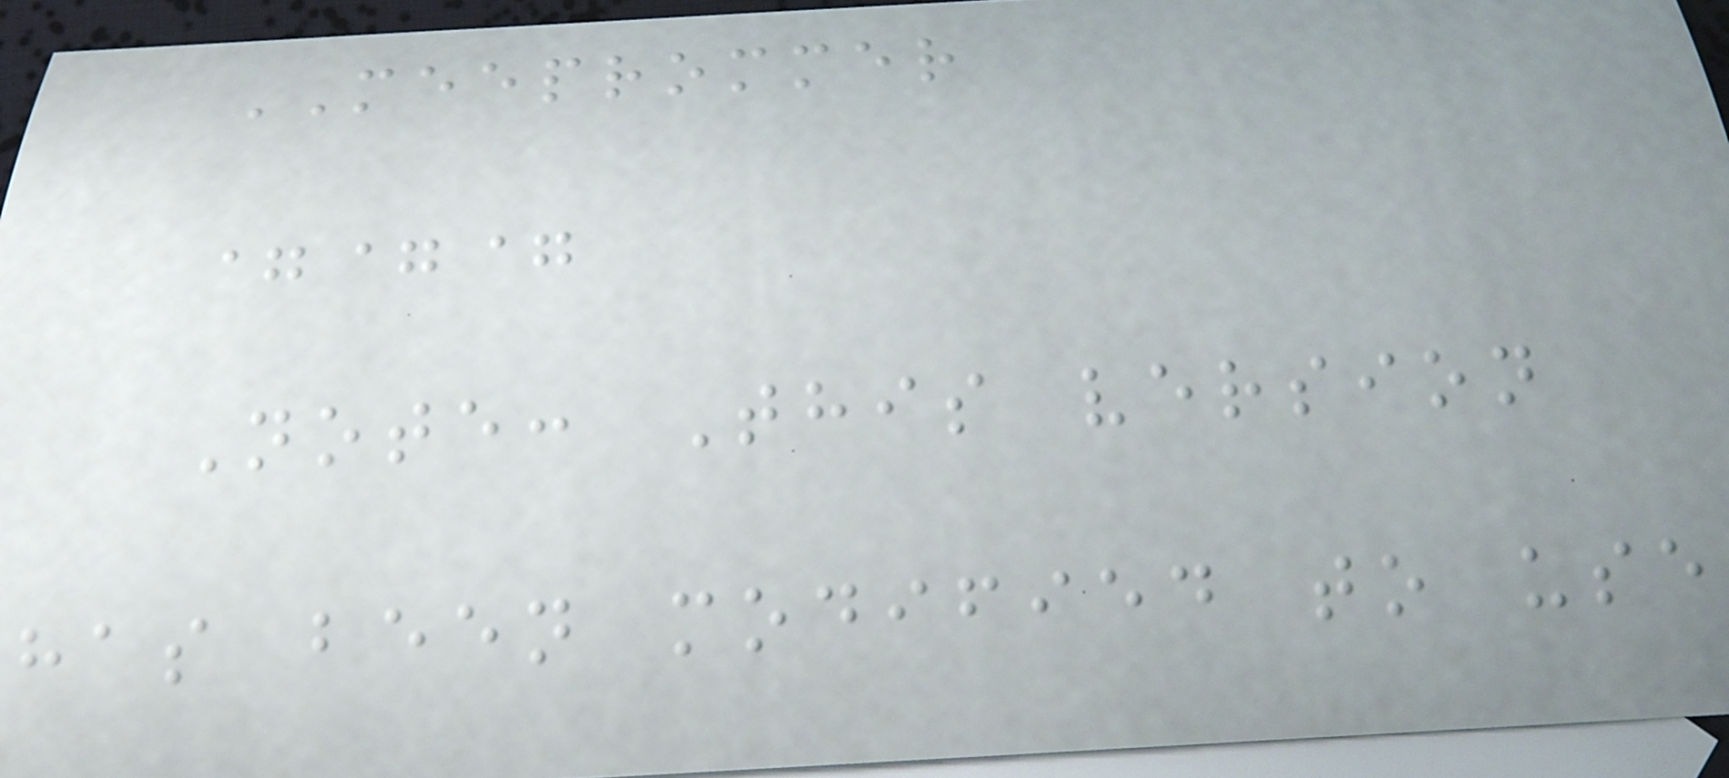MEEPROMMER
===
Note: This version
has been modified to use
